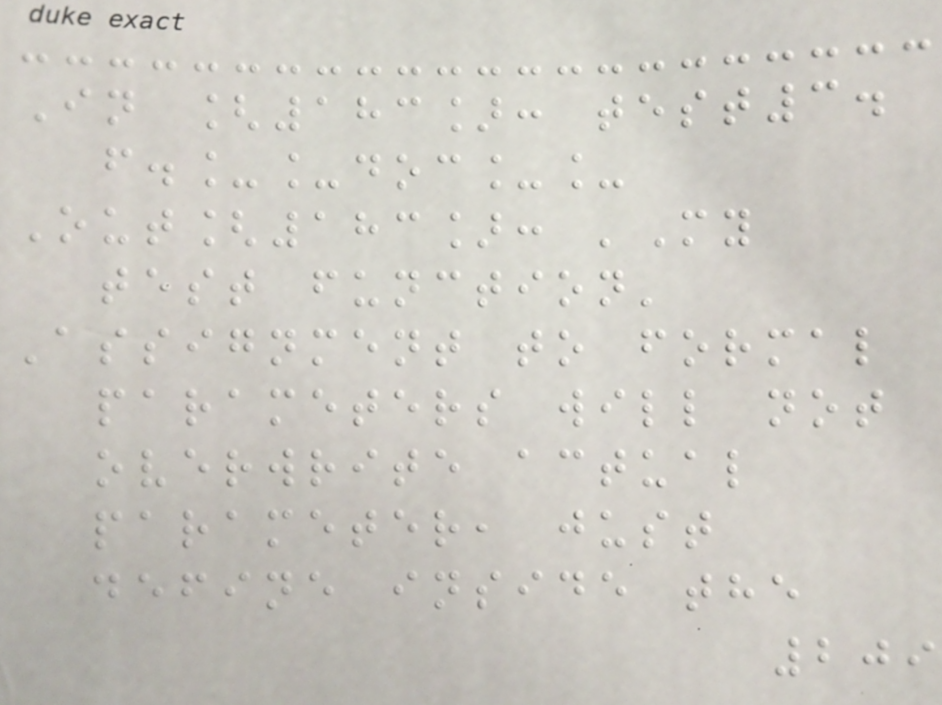In [183]: test3.
f.__doc__
Out[183]: 'My
test function'
Assignment to formal
parameters will not
overwrite actual
parameter, just
define inside the
209
